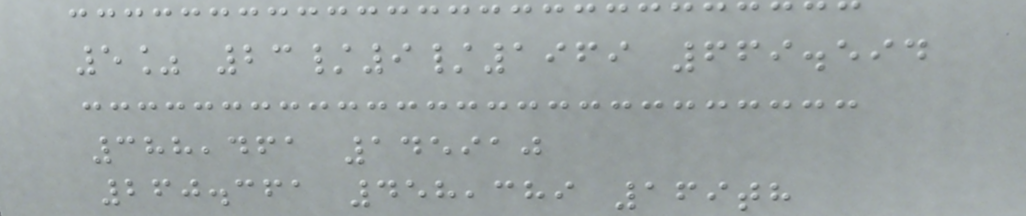5% 23/9/1969 669.594
388,461 145910
260.361 458,389 169th
